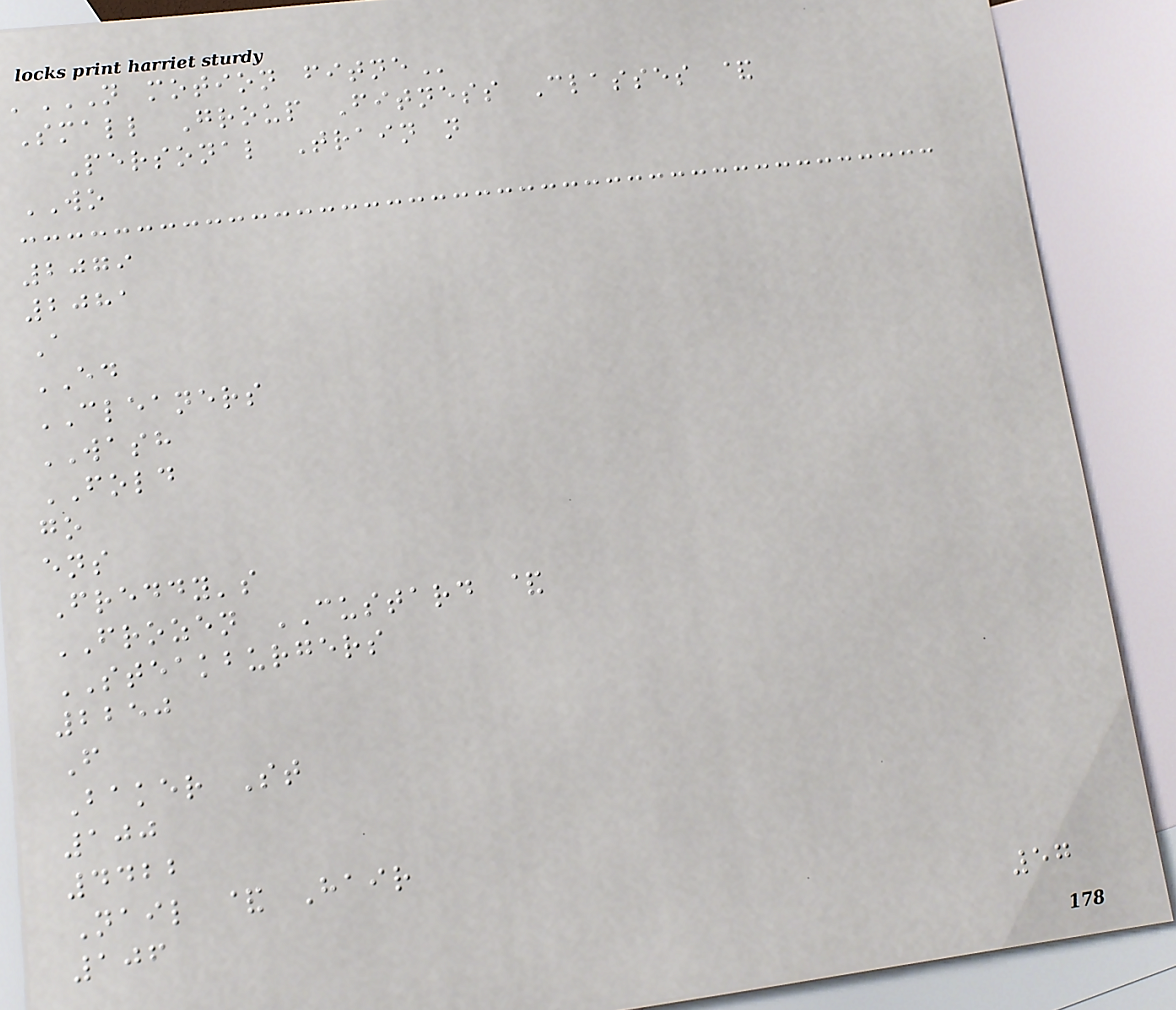'N MOTION FITNE
Small Group Fitness Classes &
Personal Train n
WO
2079
2081
A
ED
CLEANERS
WASH
FOLD
go
ens
Freddy's
FROZEN CUSTARD &
STEAKBURGERS
2250
F
Baker St
100
4422
Nail & Hair
106
57
